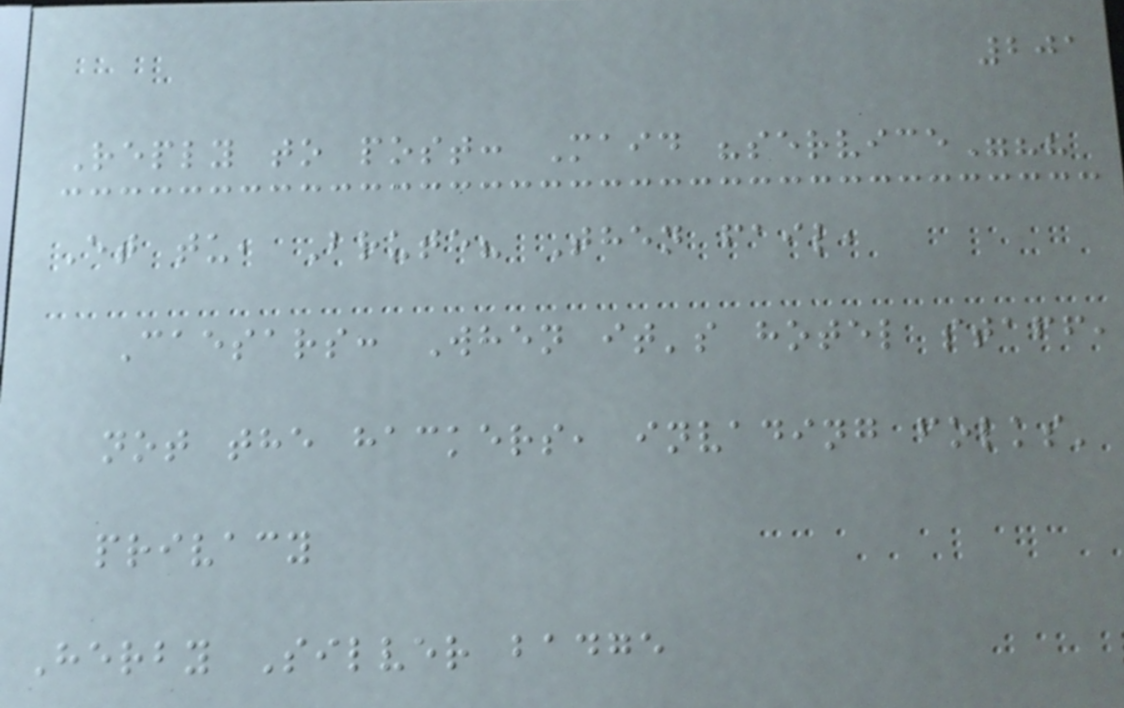201
Reply to post: Maid "service"??
Et tu, Brute? Then fail,
Caesars: When it's hotel staff,
not the hackers, invading folks'
privacy
Herby Silver badge
